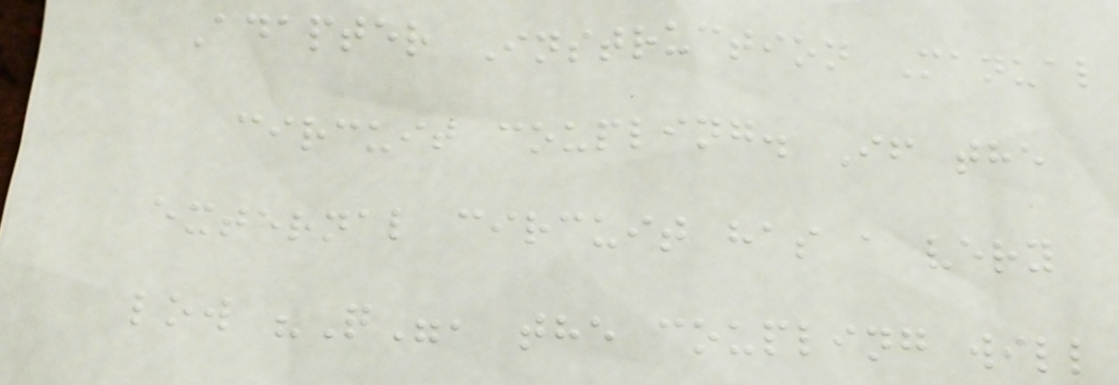Adapter Instruction Manual
circuit coupling. If the
external circuit has a very
low "Q", the coupling will
